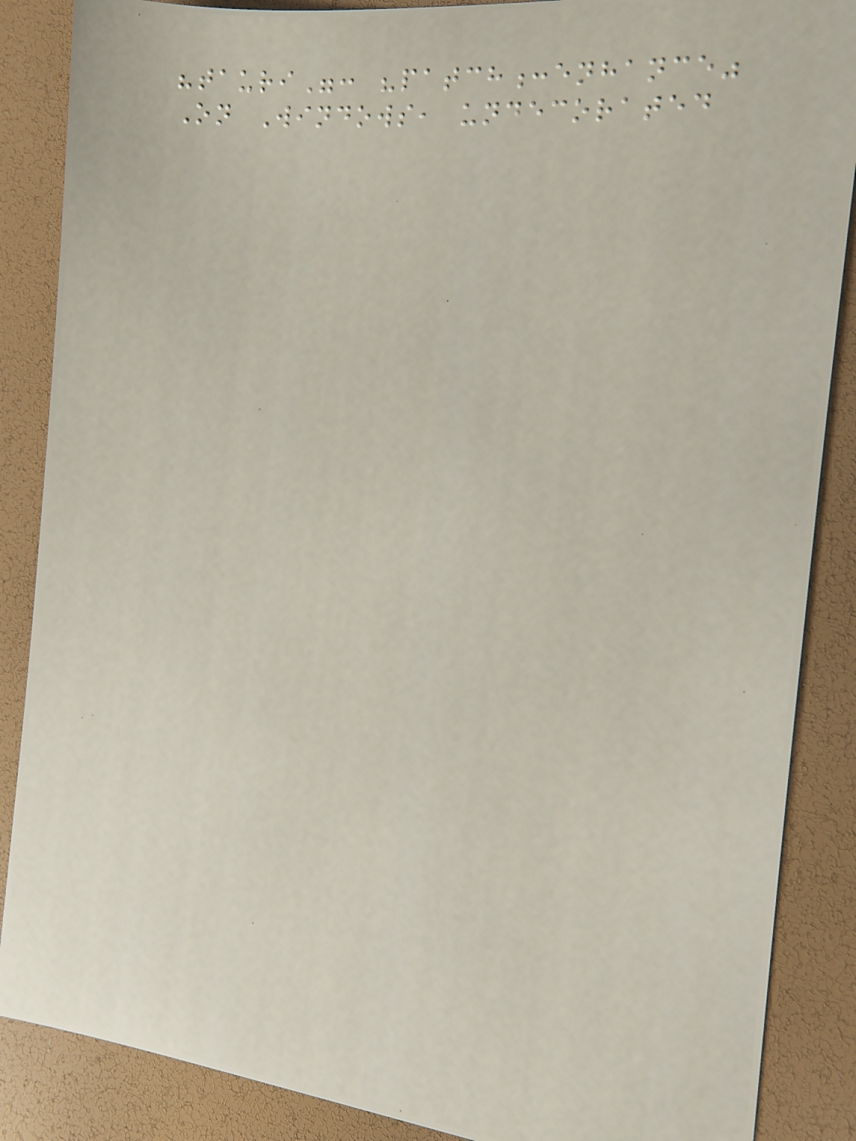"tauri": "patch:enhance"
On Windows, undecorated
